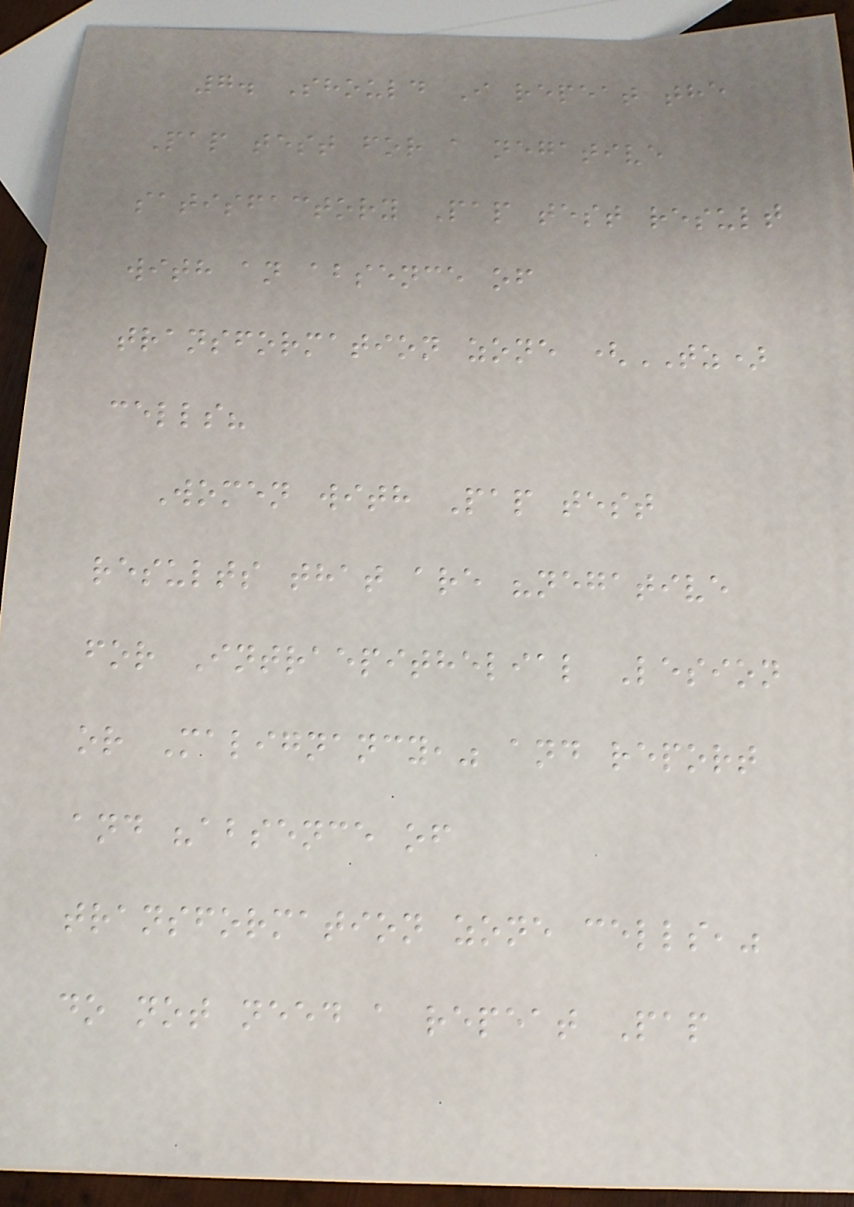7. Should I repeat the
Pap test for a negative
satisfactory Pap test result
with an absence of
transformation zone (TZ)
cells?
Women with Pap test
results that are "negative
for Intraepithelial Lesion
or Malignancy," and report
and "absence of
transformation zone cells,"
do not need a repeat Pap
